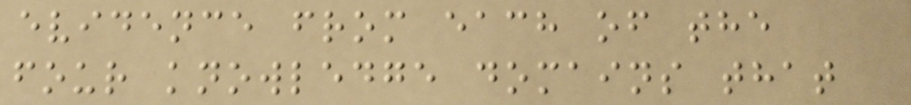evidence from each of the
four knowledge domains that
